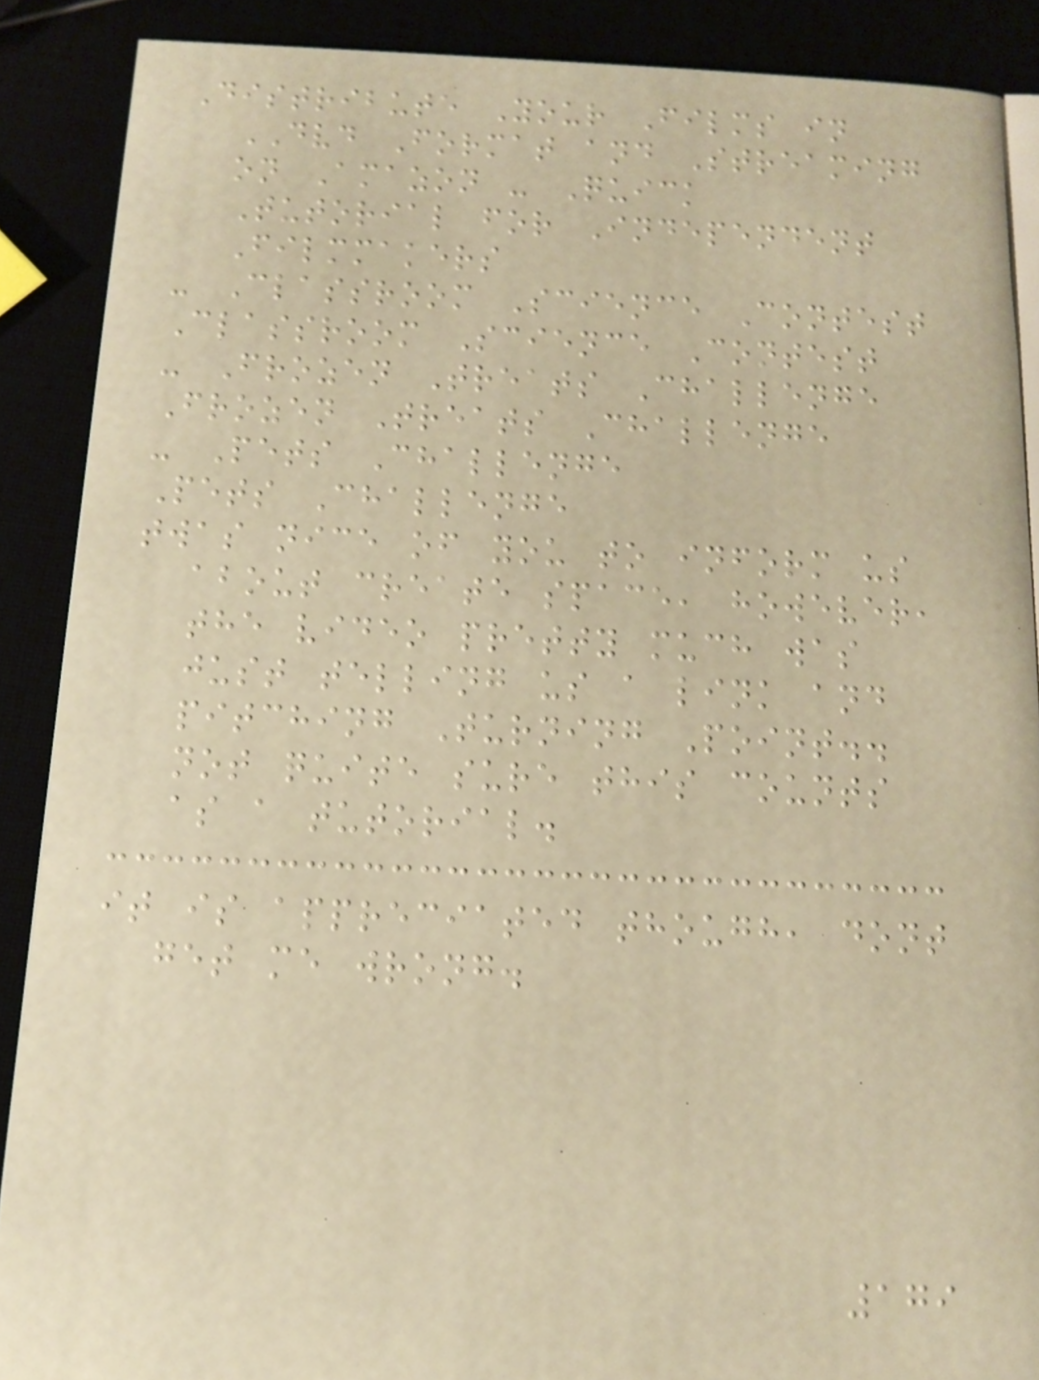Distribute Your Films in
DVD Format and Streaming
on Amazon - Quick
Tutorial for Independent
Filmmakers
- Classroom Science Contest
Classroom Science Contest
- Frozen Treats Challenge
Frozen Treats Challenge
- Pets Challenge
Pets Challenge
twas nice of you to inform us
about create space, however,
the video pretty much was
just telling us a link and
pitching Turning Point..
not quite sure this counts
as a tutorial.
it is appreciated though, dont
get me wrong.
179
